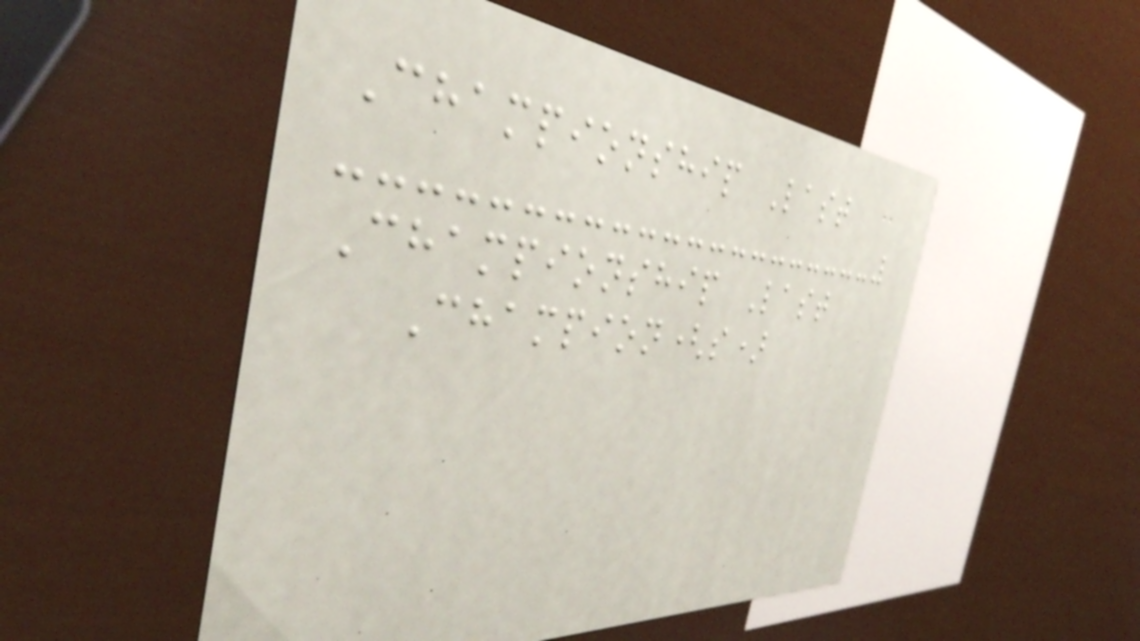Championship Last
Championship Last
Champion(s)
